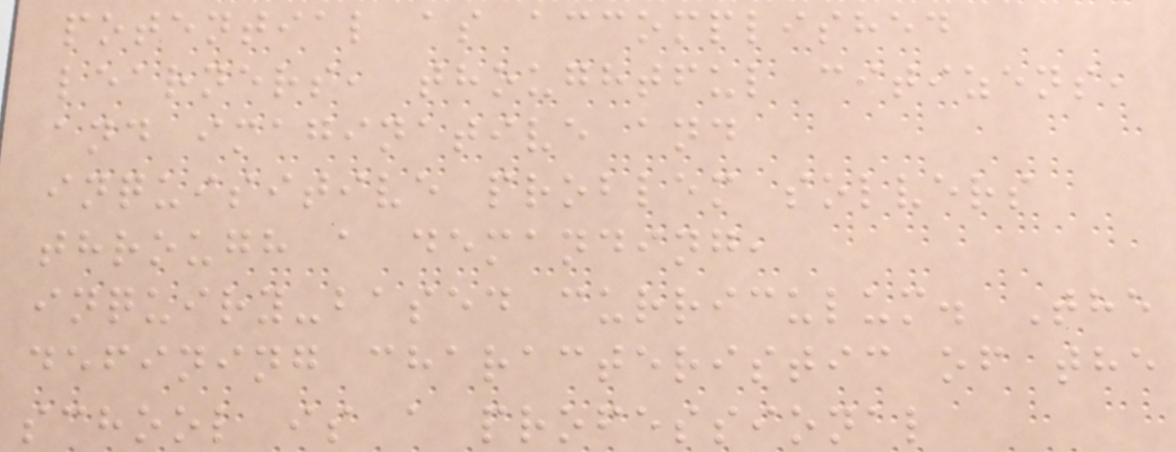potential as accomplished
learners, thoughtful citizens,
and imaginative and
inquisitive problem solvers
through a demanding,
inquiry-based curriculum. The
defining characteristic of the
school is a professional
